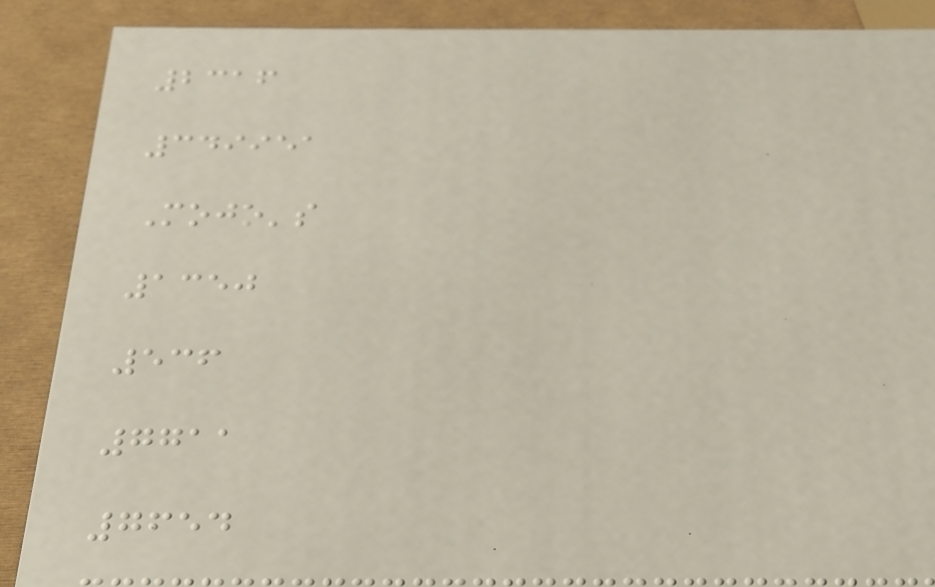2316
349951
Mojo's
1350
536
7711
7654
